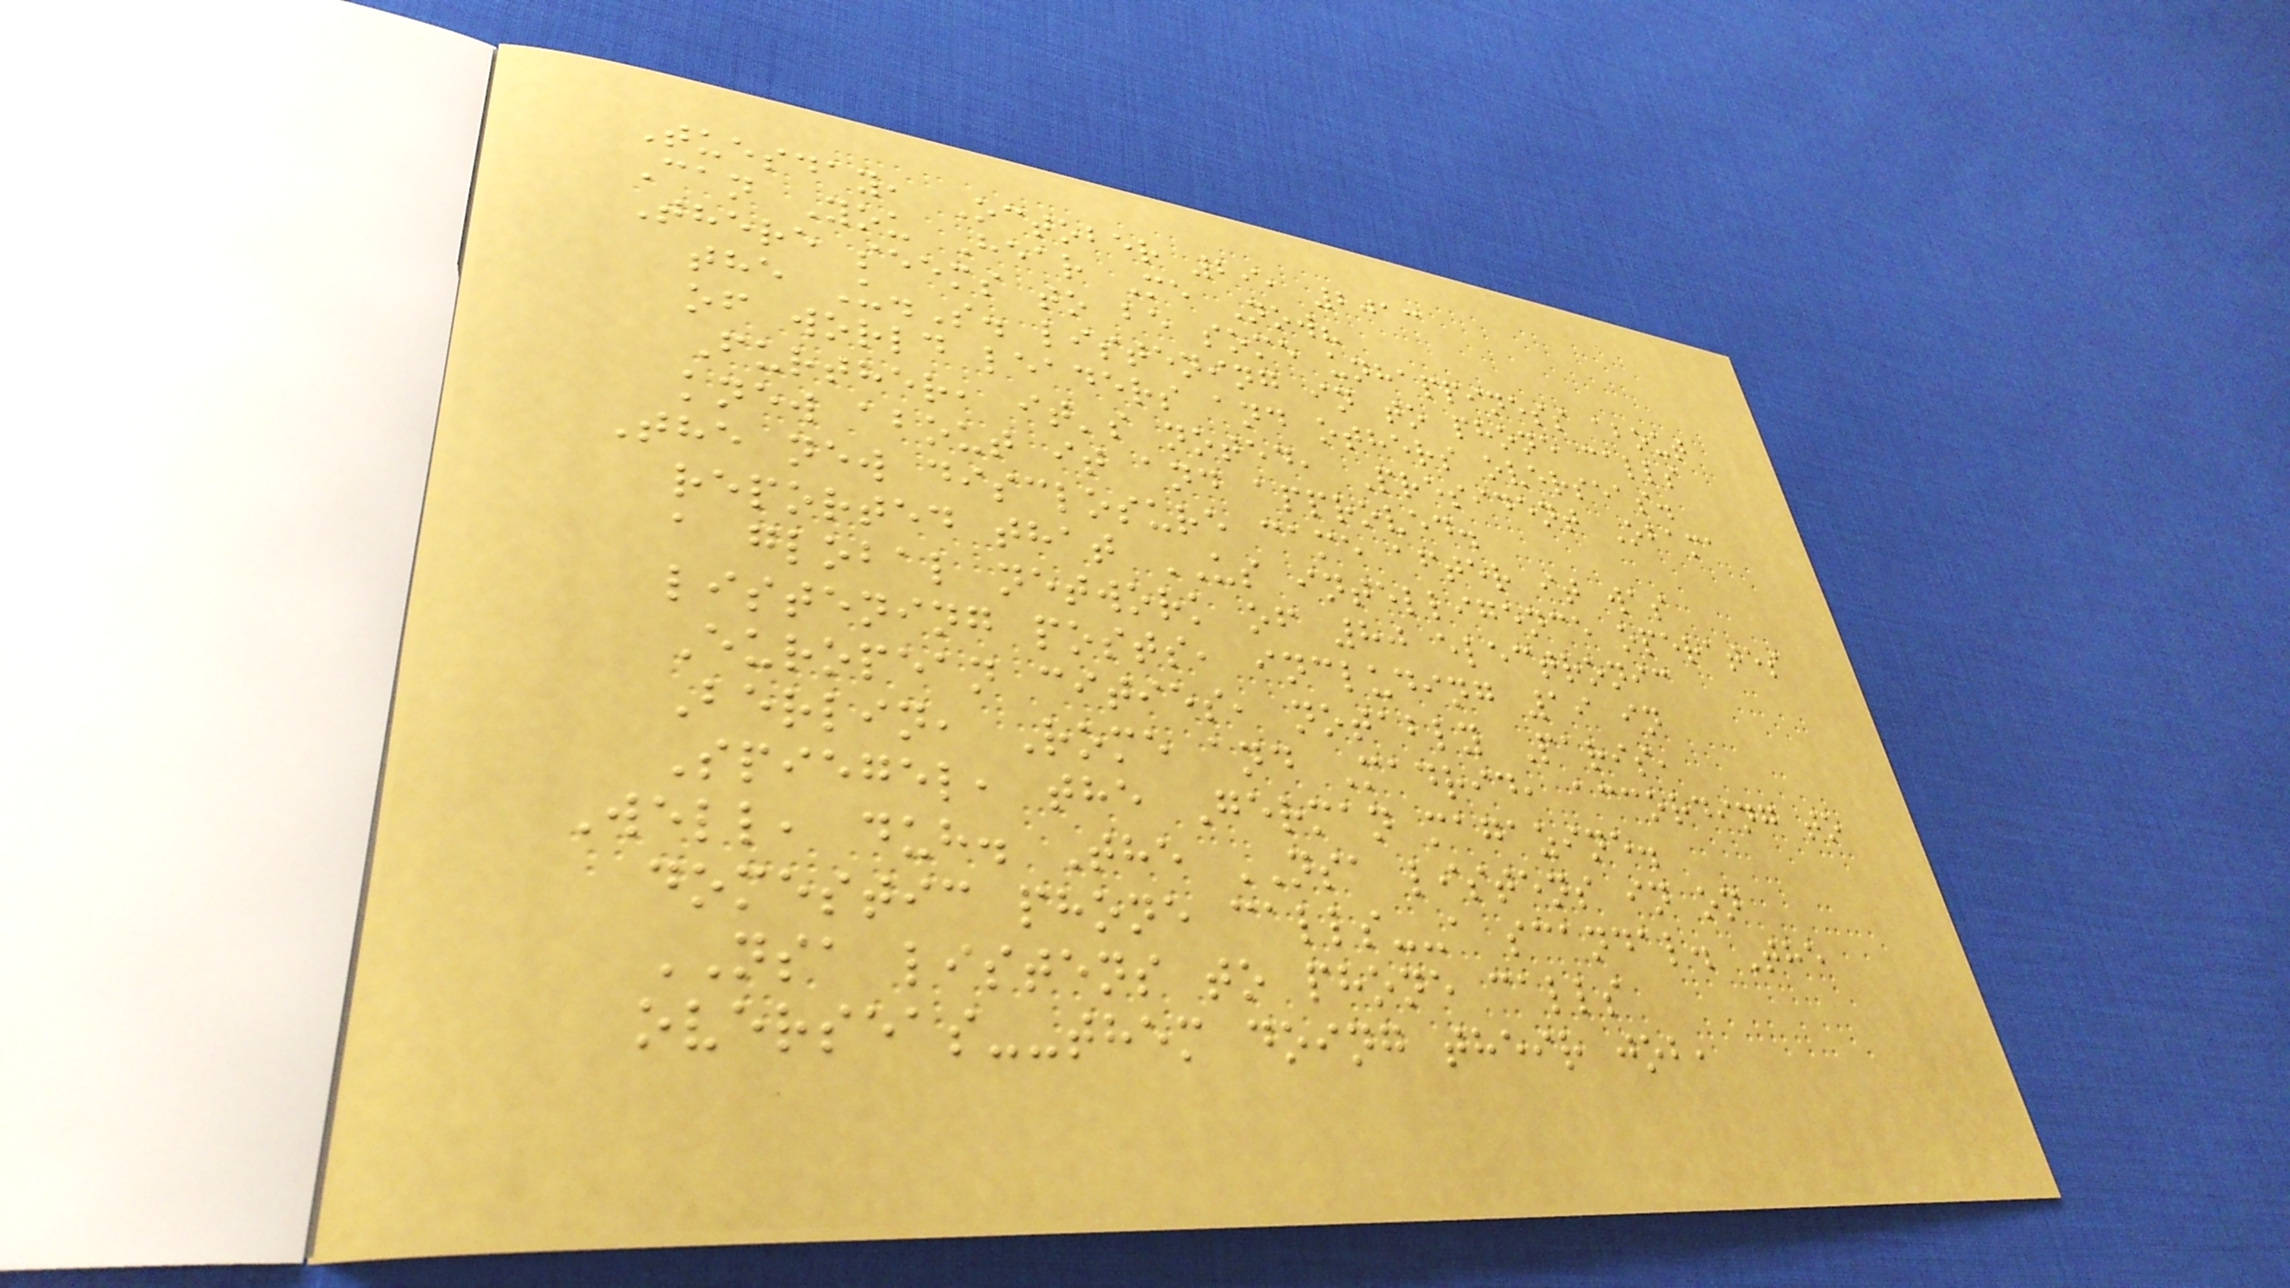Tuesday, October 29, 2013
Can You Hear Me Now?
There seems to be some unhappiness about
the U.S. listening in to phone calls
of world leaders and others overseas.
Further, it's noted, President Obama
knew about it and approved.
The new disclosure came after it was
reported that US intelligence operates
a global network of 80 electronic
listening posts, including 19 in
European cities, notably Paris,
Berlin, Rome and Madrid, according to
Spiegel, the German magazine.
Well, duh. The NSA listens in on
domestic phone calls--a scandal. The
NSA listens to phone calls
overseas--them doing their job,
